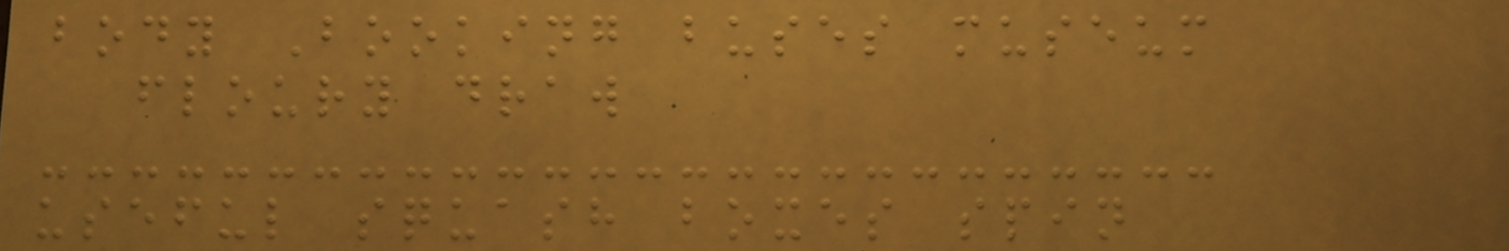body Booking buses museum
floury draw
useful squash boxes spin
